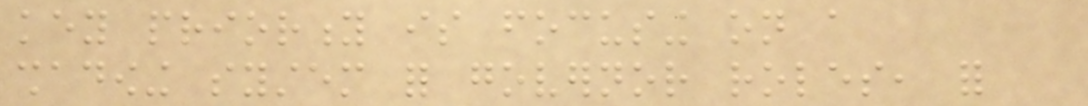key priority is focusing on a
shadowing system for governor roles, for
